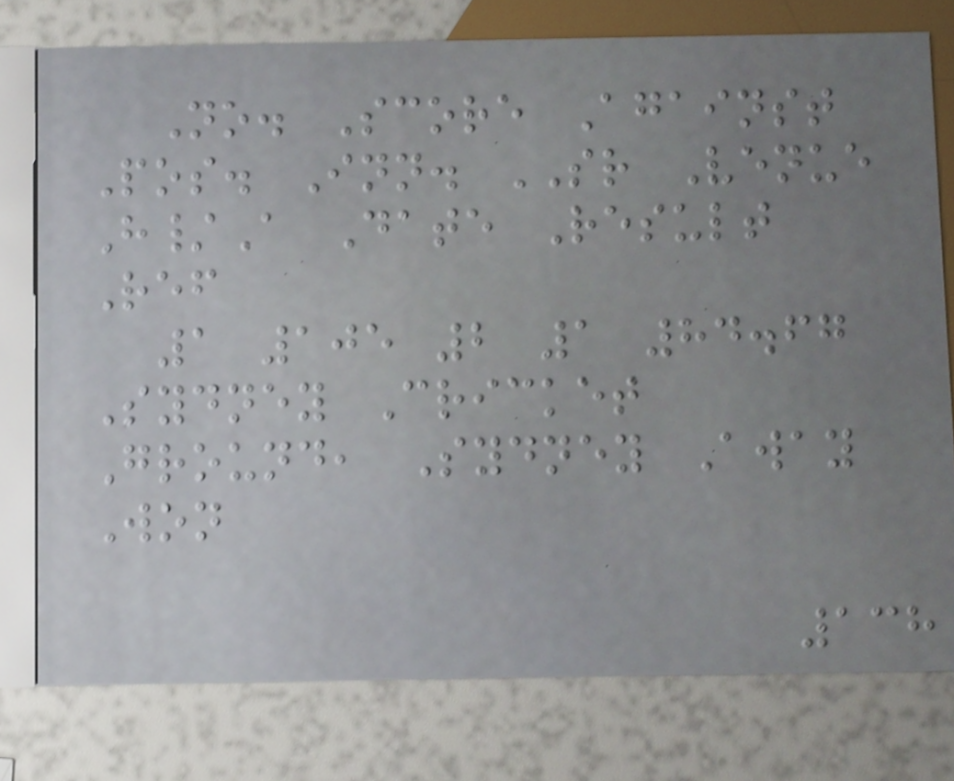No. Score Against
Pos. Inn. SR Venue
H/A Date Result
Ref
1 105 2 1 84.67
Sydney Cricket
Ground, Sydney Away
Won
138
